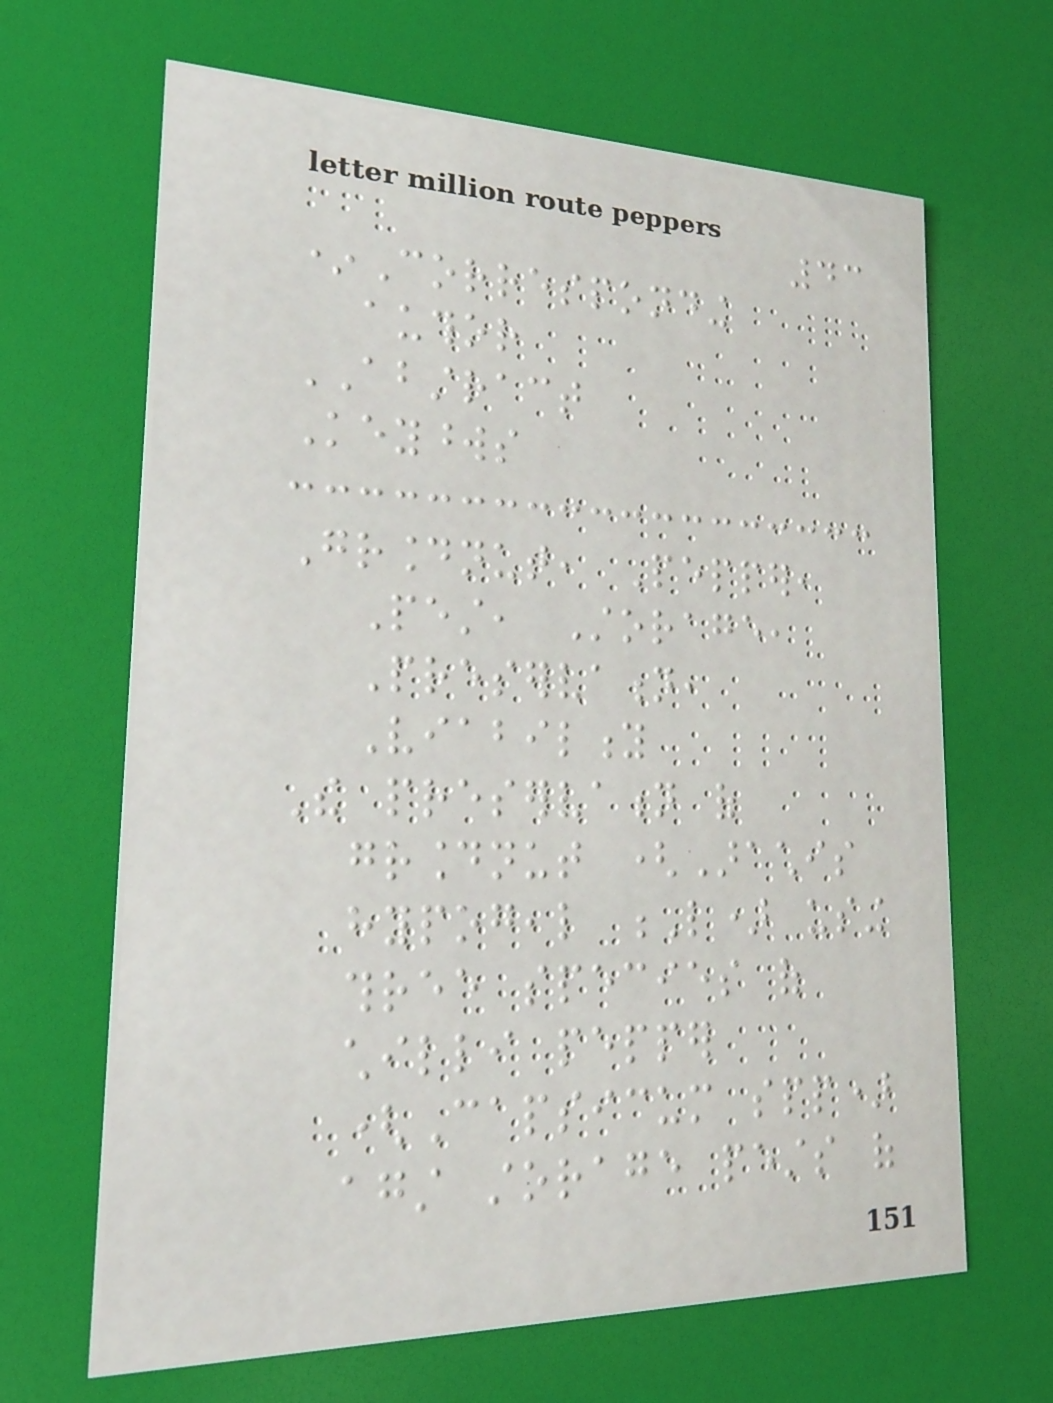43
*Corresponding
author
ABSTRACT
Keywords
Groundnut, Pepper,
Pest, Storage,
Preservation,
Viability
The preservation of
groundnut (Arachis
hypogeal L) using
three species of
chilli pepper
(Capsicum spp)
against storage pests of
